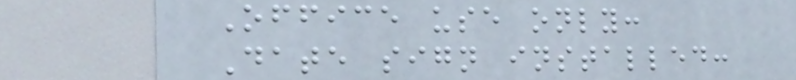Office use only:
Date sign installed:
